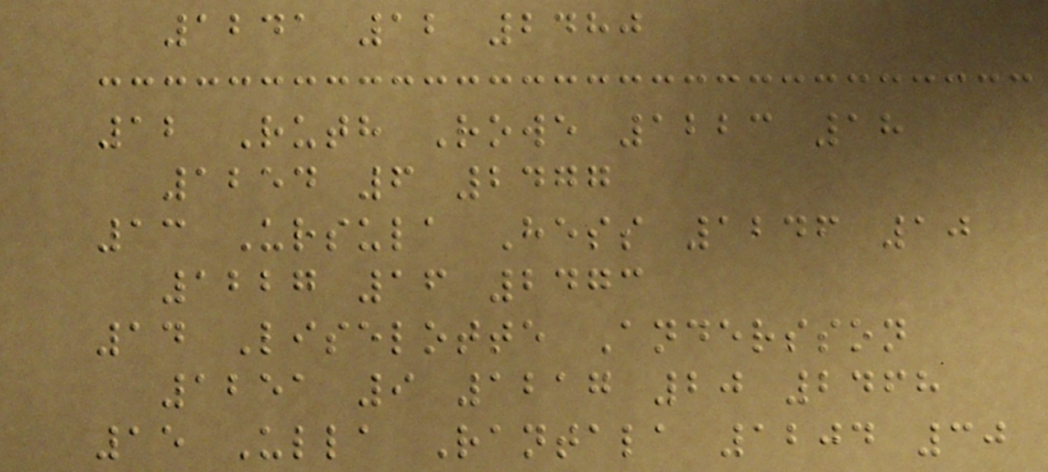1241 12 2480
12 Ruth Rowe 1223 18
1254 6 2477
13 Ursula Hess 1246 10
1227 16 2473
14 Liselotte Andersson
1251 9 1217 20 2468
15 Ulla Rantala 1204 30
